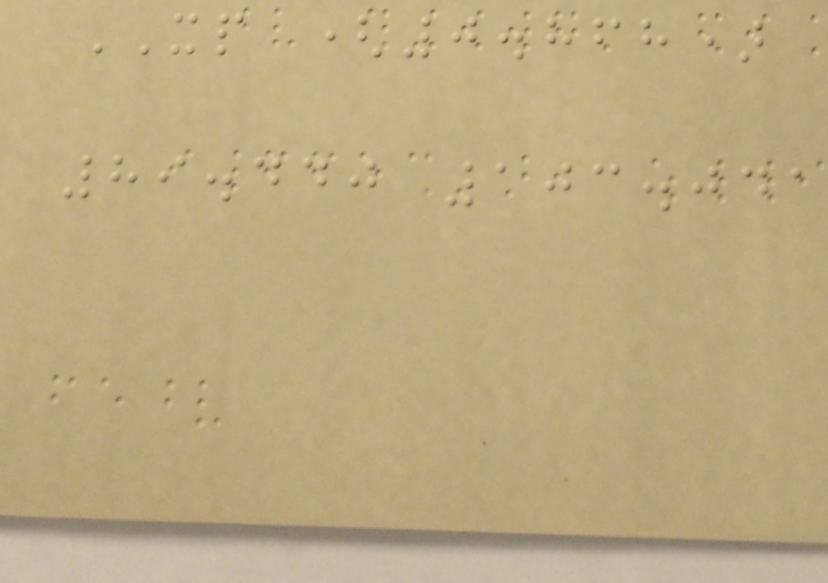XP (0.868)
89.440 103.041
